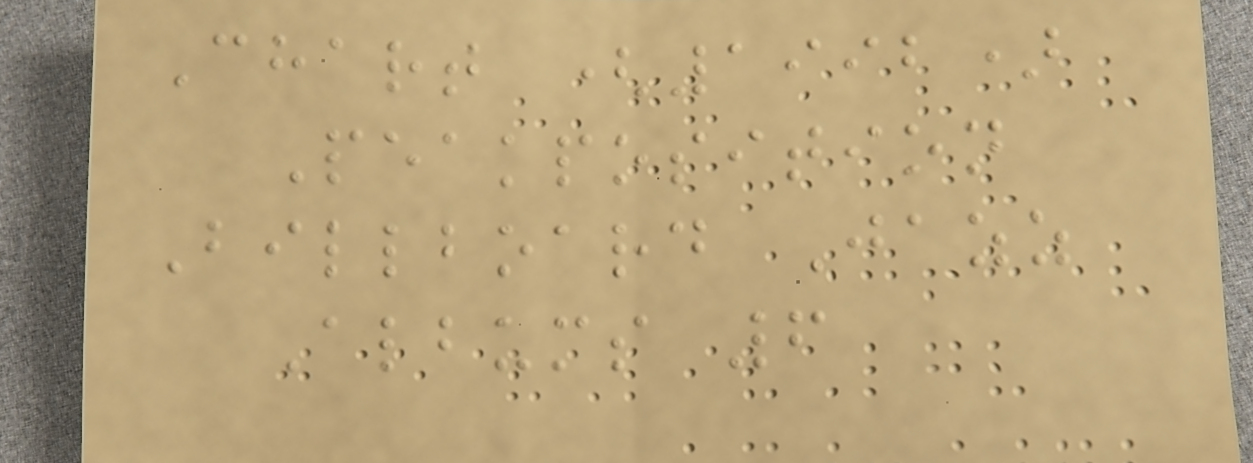Chart (1992)
Peakposition
Billboard Jazz
Albums 6
